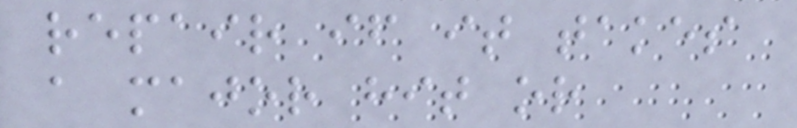repair if it takes
a major hit or
